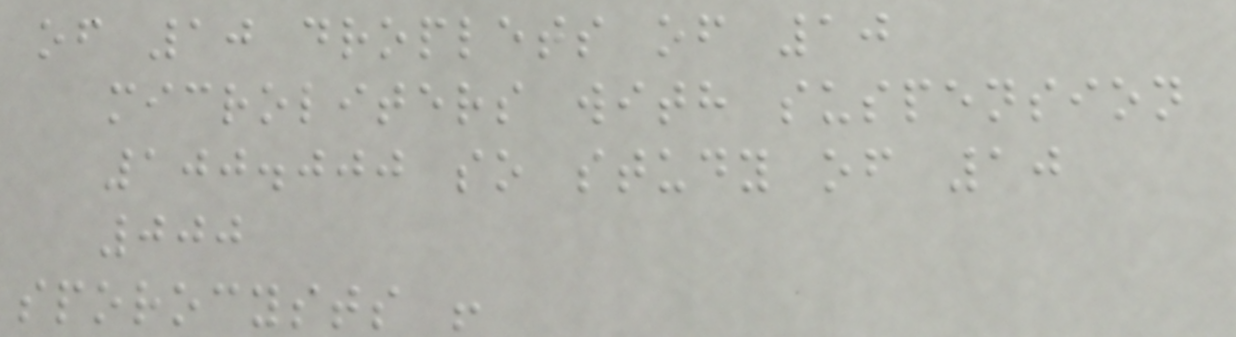of 10 droplets of 10
microliters with suspension
100.000 so study of 10
000
sporocysts !
